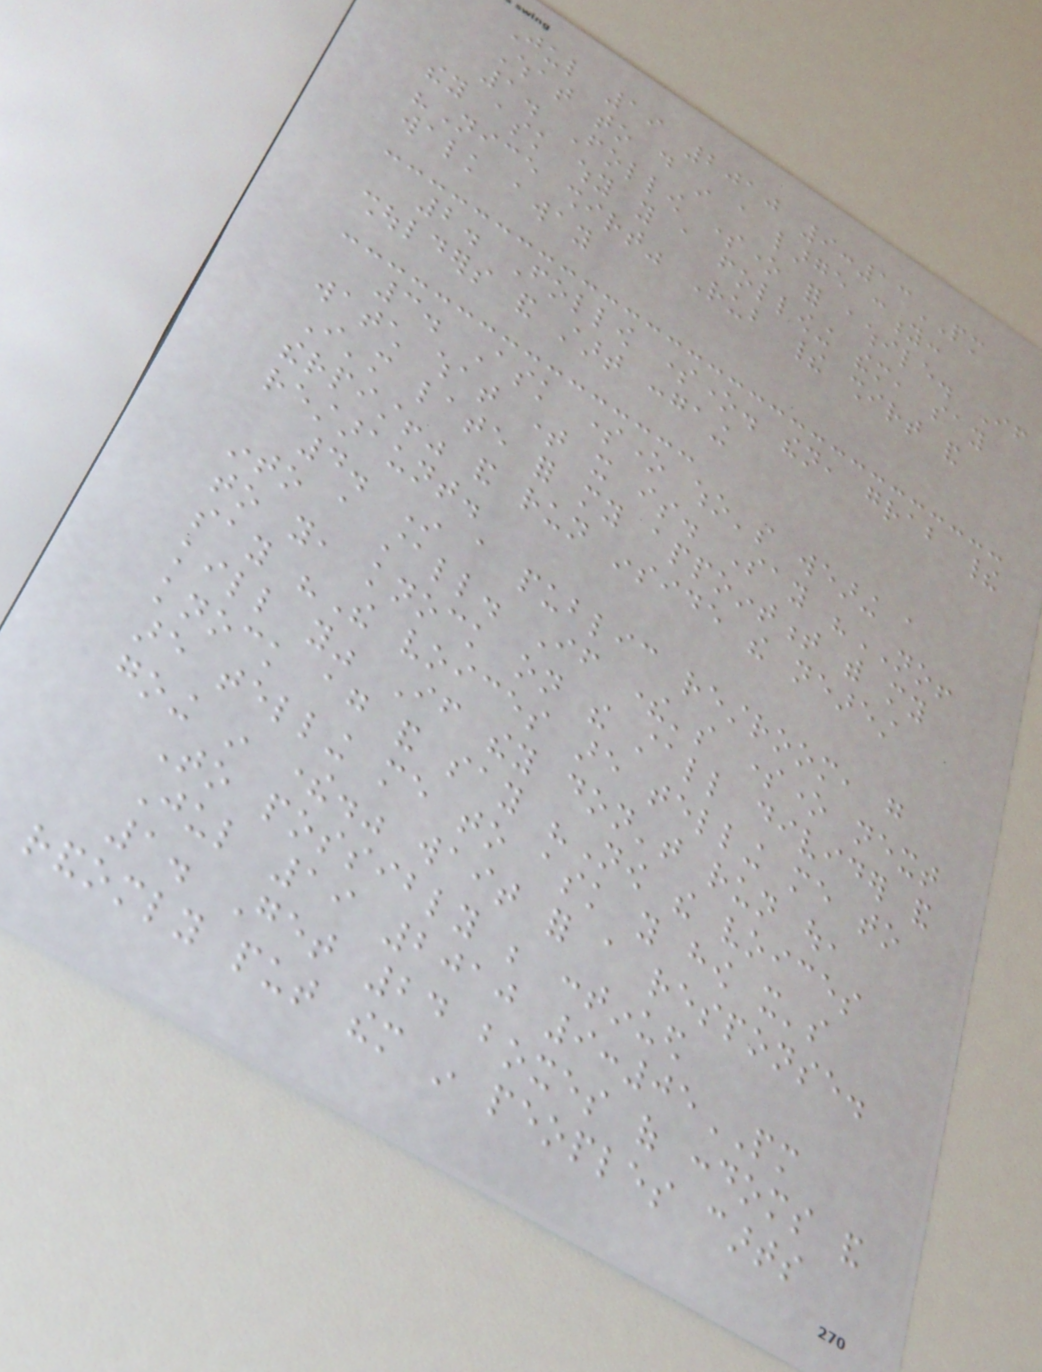Jul 19 2010 9:13PM
What to do in a large city:
1. Follow someone for awhile. If
they ask why you a following them, say
"Nice shirt" Rub their shirt and
walk away
2. Follow someone. then, grab their
shoulders and start congaing
3. Ask someone who's wearing a
watch what time it is. Say "NO!
I'm late for my appointment with my
therpist!" and run inside the nearest
restaraunt.
4. In a public restroom, go
into a stall. If there's someone next
to you, knock on the stall divider and
say "The voices are telling me to
kill you" If they don't run out,
knock again and say "Now the voices
are telling me to ask you how it's
going in there." wait for a response.
To possibly be continued
Jul 19 2010 9:05PM
1. Get 24 boxes of condoms and
randomly put them in peoples carts
